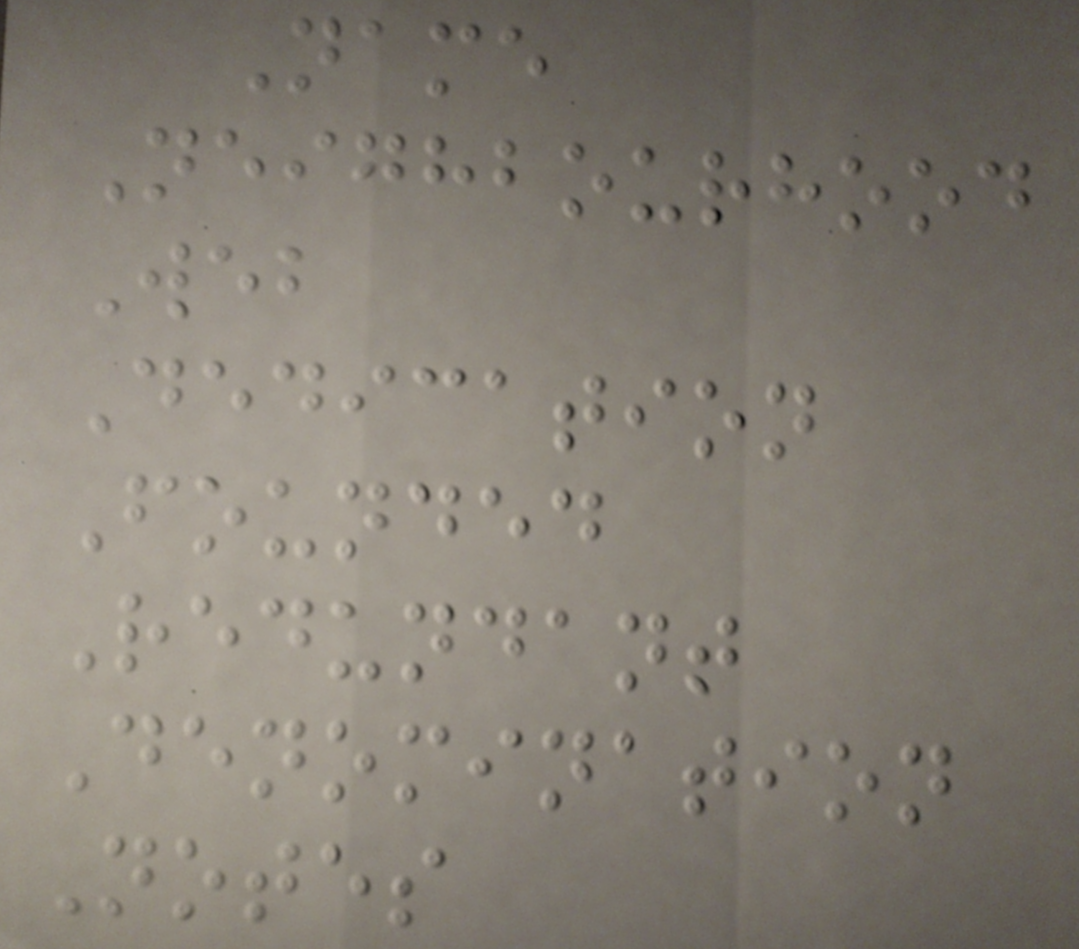Name
Neighbourhood
Web
Dedication
Founded
Redundant
Denomination
Notes
